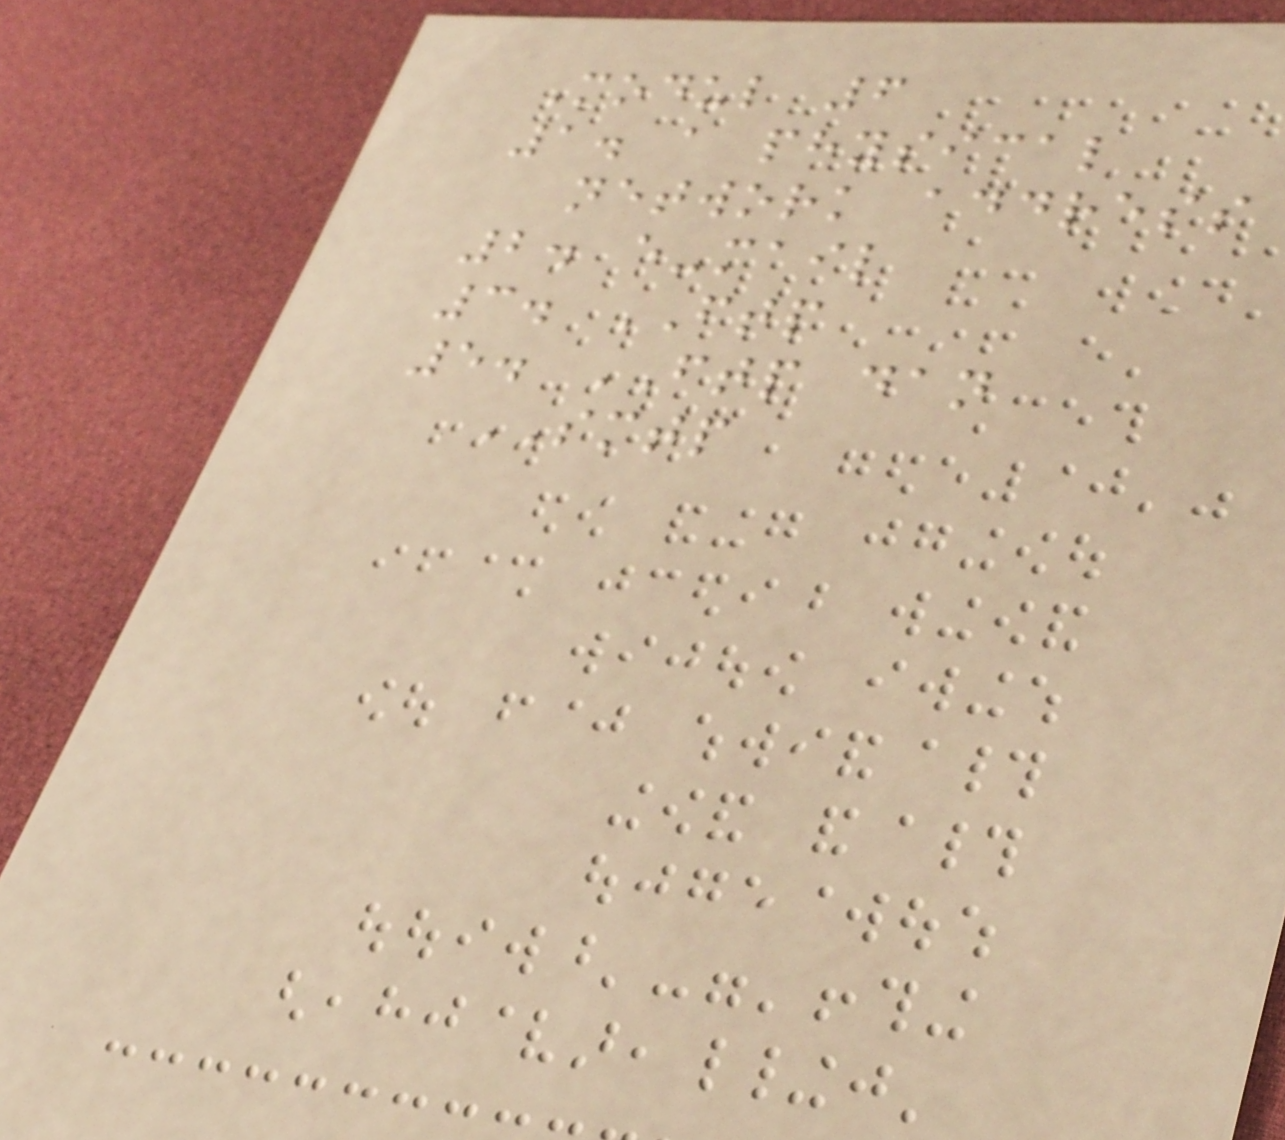Modul 6
1. a physical
network address
2. e-mail
3. FTP
5. FTP dan
SMTP
